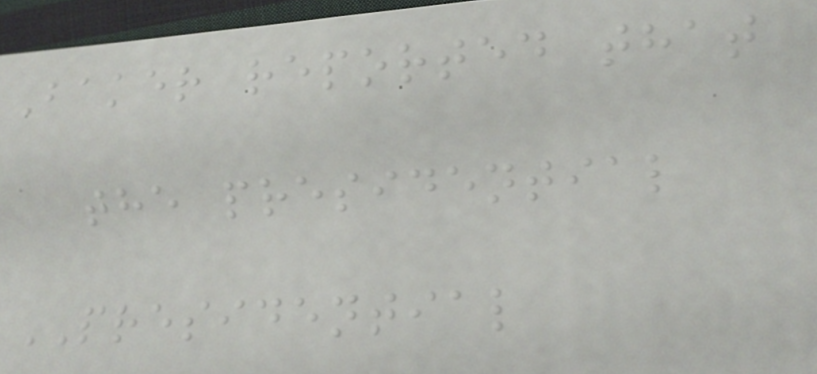Baker reported that
the presidential
PRESIDENTIAL
